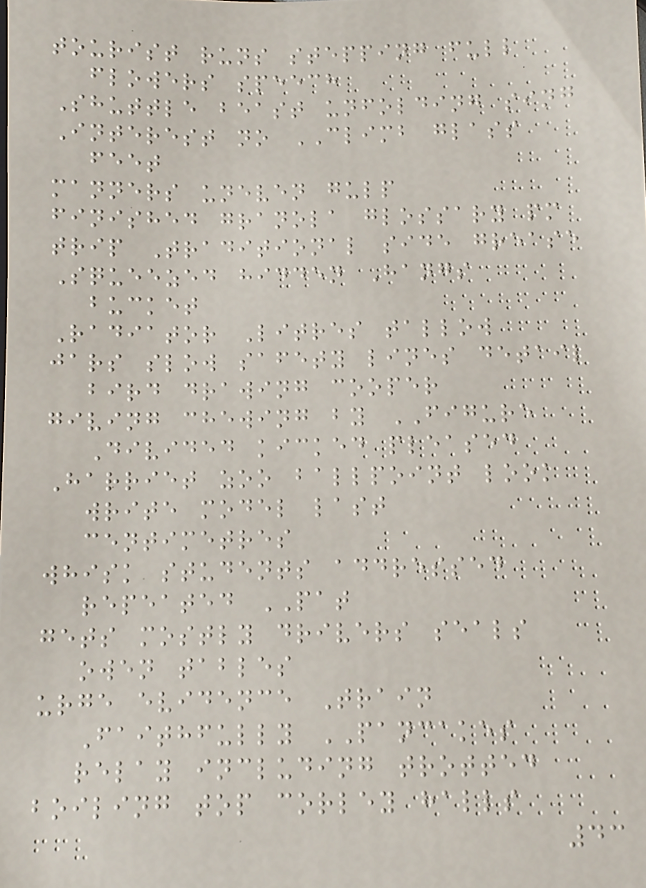tourist runs stepping full
flowers speech
Shuttle beast unfolding sing
Interest no CLIMB glass
feet
manners uneven gulp
finished granola glossary pm
trip Traditional side grease
Squeezed hidden Hangs
bucket
Radiator Litres tallow
jars slow safety lines detail
bird drawing cooper
giving chewing by FIGURE
Divided kicked pleased
Harriet zoo ballpoint look
write model last
centimetres
whisk students addressed
repeated PAT
gets mostly drivers seals
owen tables
urge evidence Train
Faithfully PANCAKES
relay including trotted
boiling top corley halls
43
